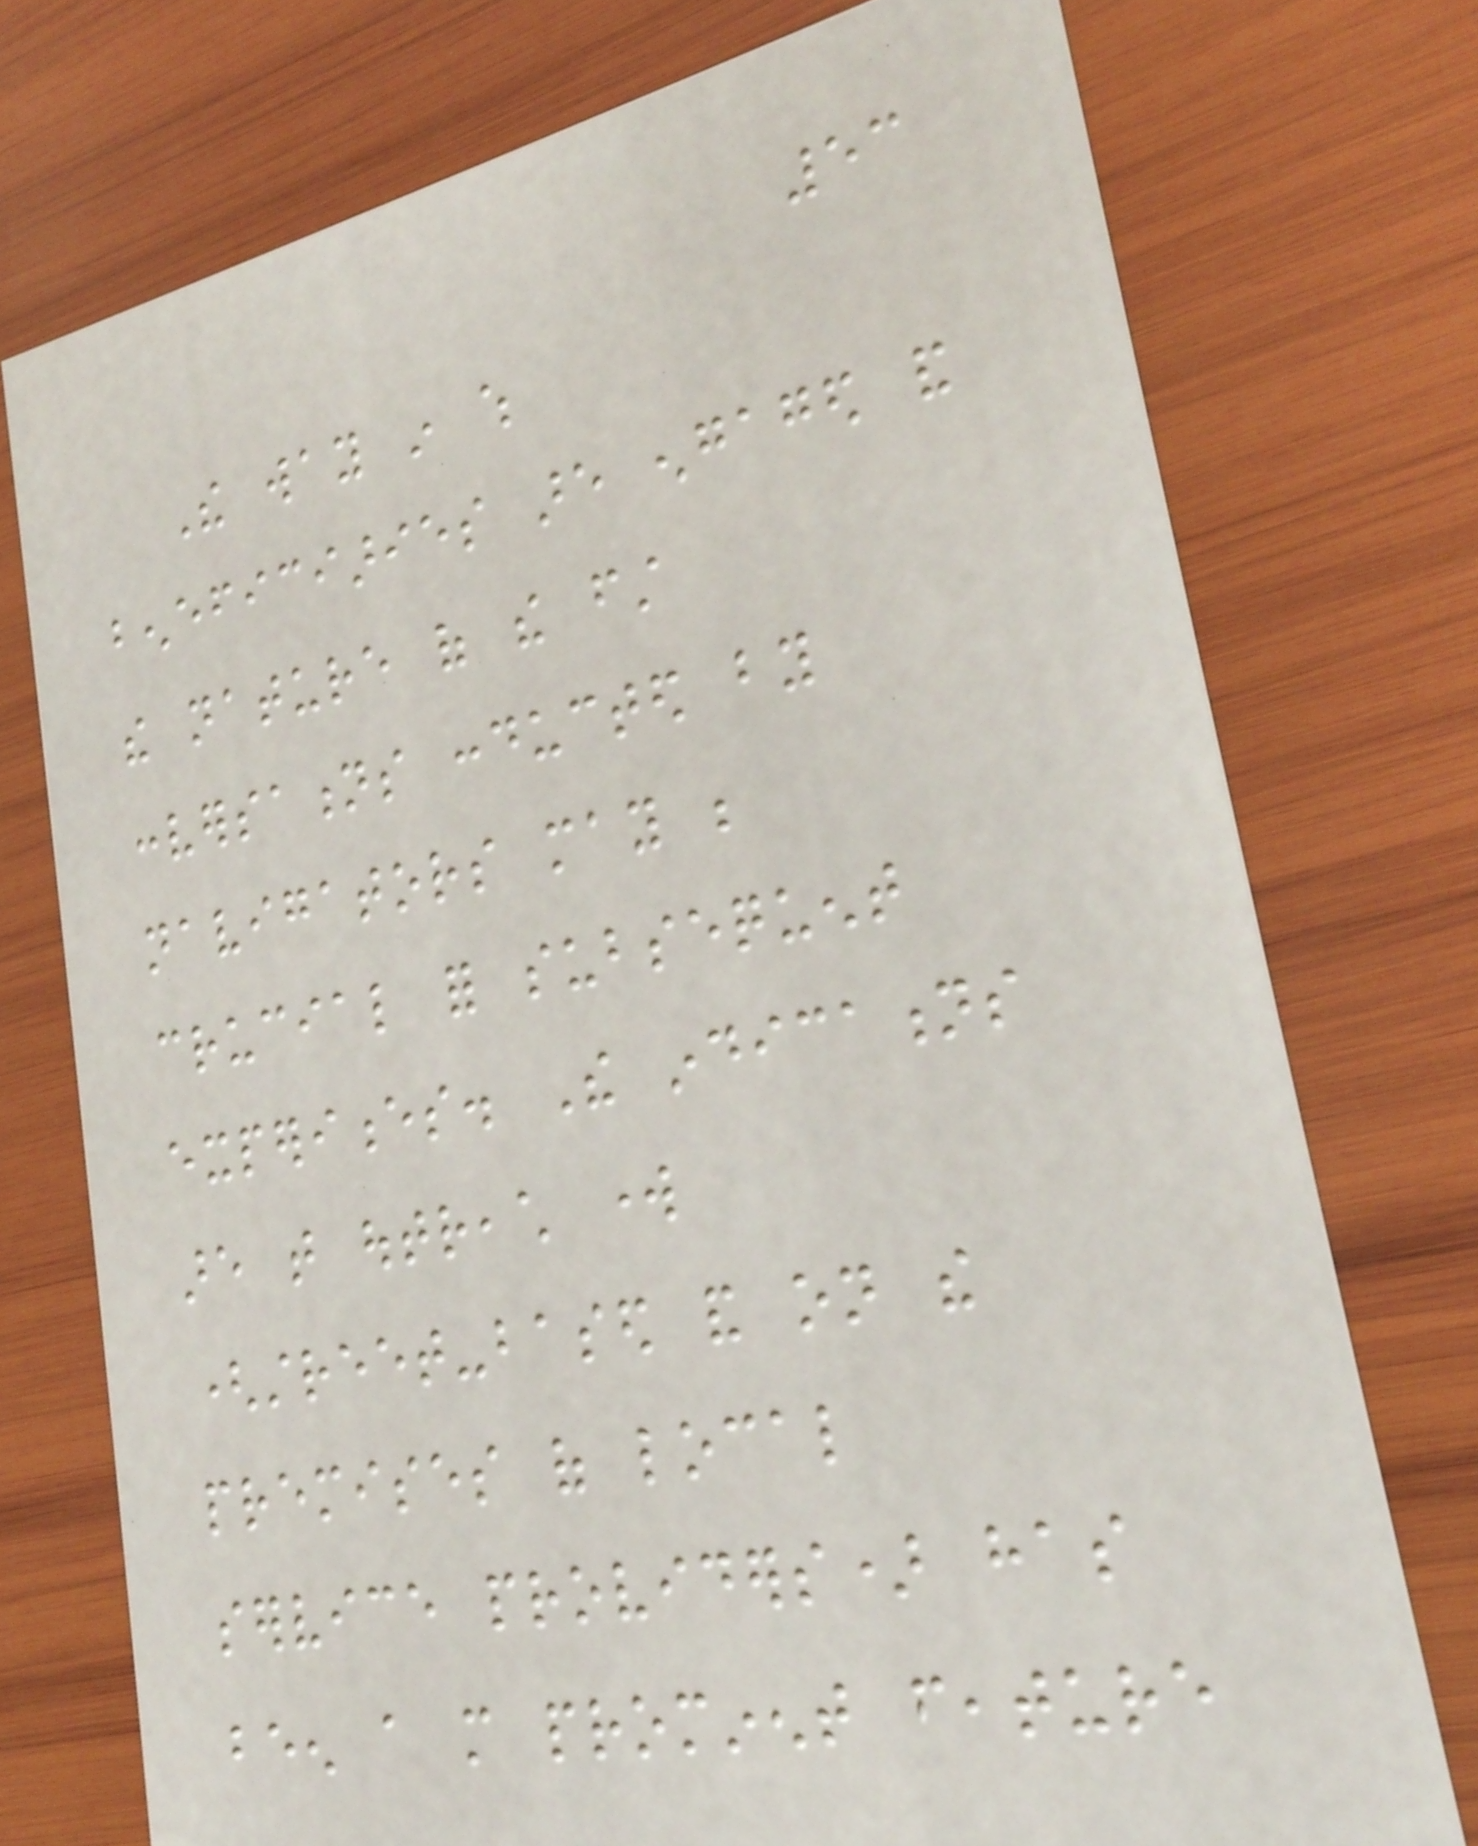53
The way in which
beneficiaries are engaged and
the nature of the first
conversations conducted by
navigators may be
crucial for subsequent
experiences. The indications
are that outreach work
(street-based and on the
premises of local
service providers) has
been a more prominent feature
